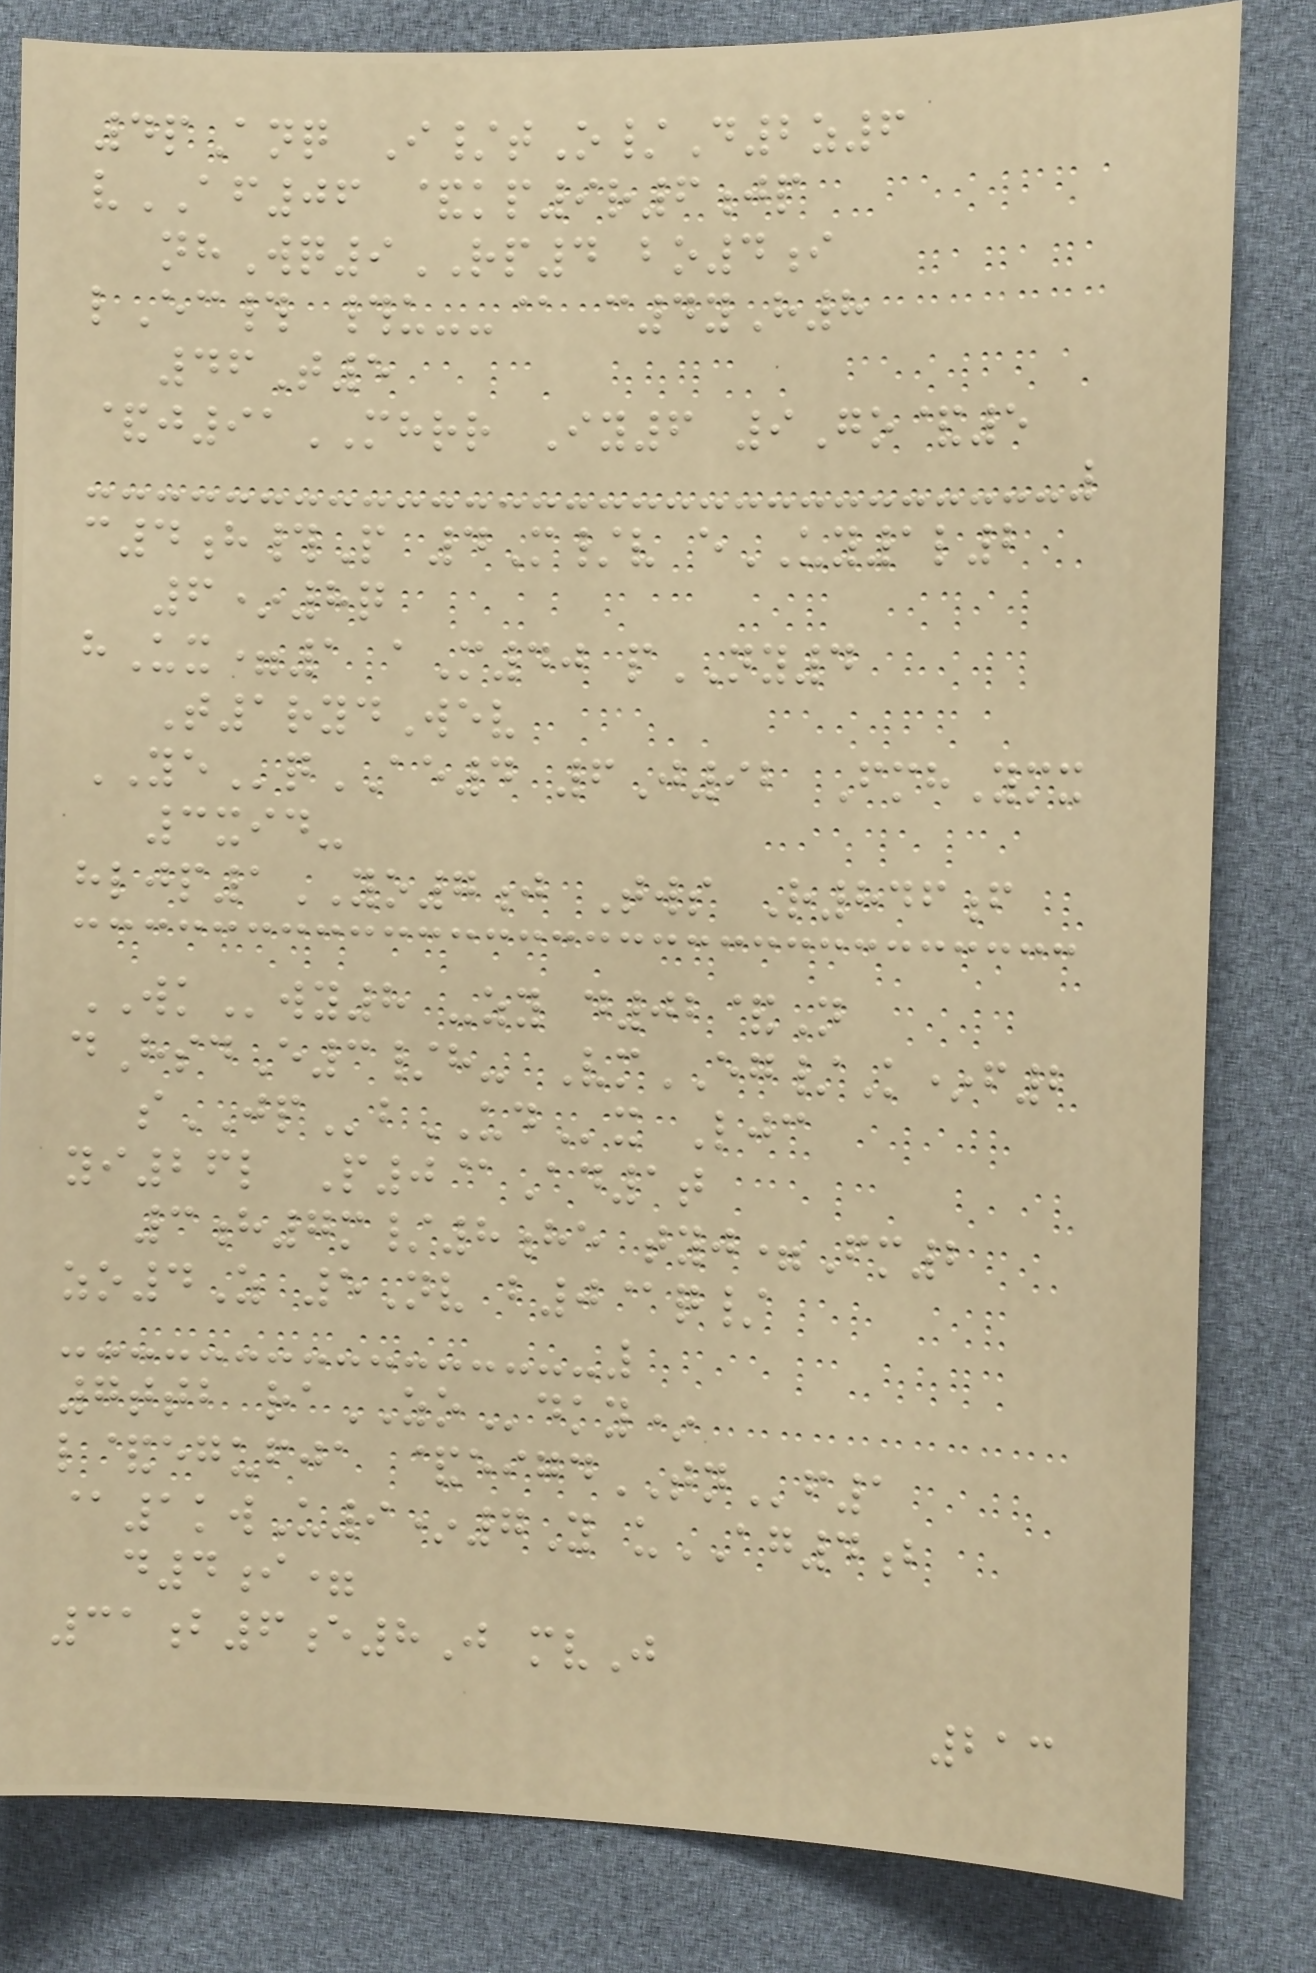4pAnq I/tO/D2z6
vAF06 &kp9r6jp
nhWq9RP4 bo4i
lEc# #u--@ c4yH8
46T5
&j91MHRR Iy6 9Go&5
c4h#P 4M/v eUY1l2
6*8q
hUx=1 aM40 pNY4
T1rydWev
YEqAE4 6J92 FmhYmx
3xid-
hljp1YO7j Tws R846f
WKwy8 -zy d02&N
dHsdE3/h- VmEG/K*f2
sJPbUDx Ljc
yi26l P0@Ad1t
3h7m/8he tyj=Fm2
zo4Z 5Nv b0@q/
7ttb raZOdky*
l&egufja &eigdTNf1
@1kwU9*7Y uAG4b
d4i=
31b6e8J mvJ
213
